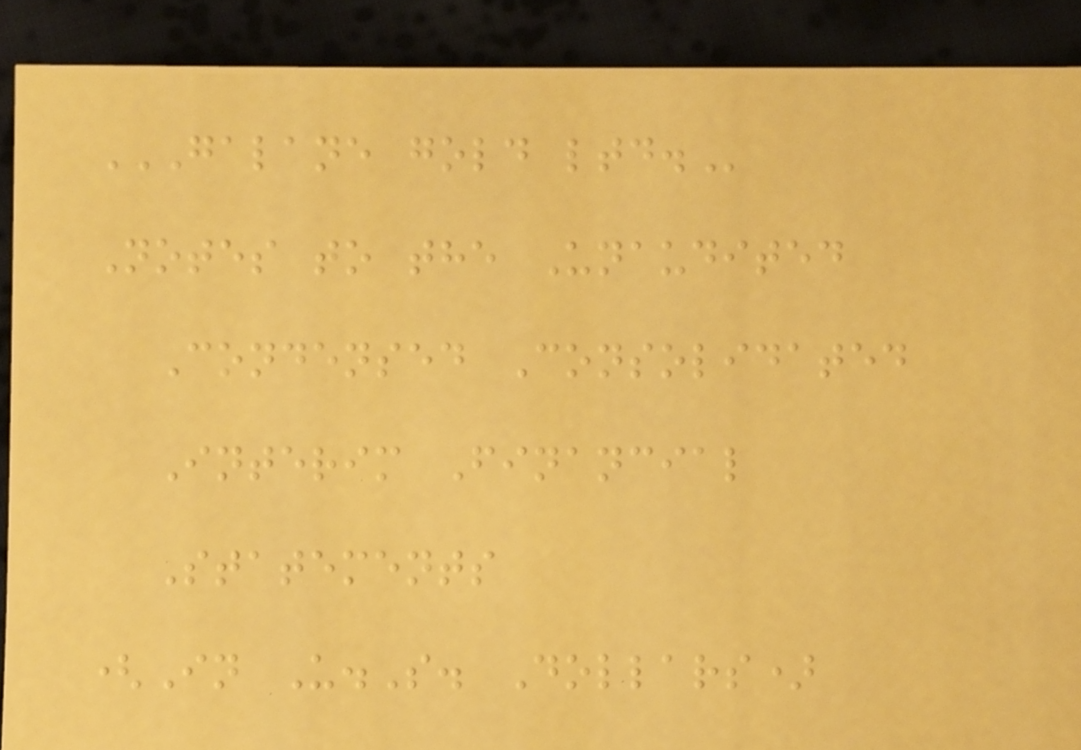GALANE GOLD LTD.
Notes to the Unaudited
Condensed Consolidated
Interim Financial
Statements
(In U.S. Dollars)
